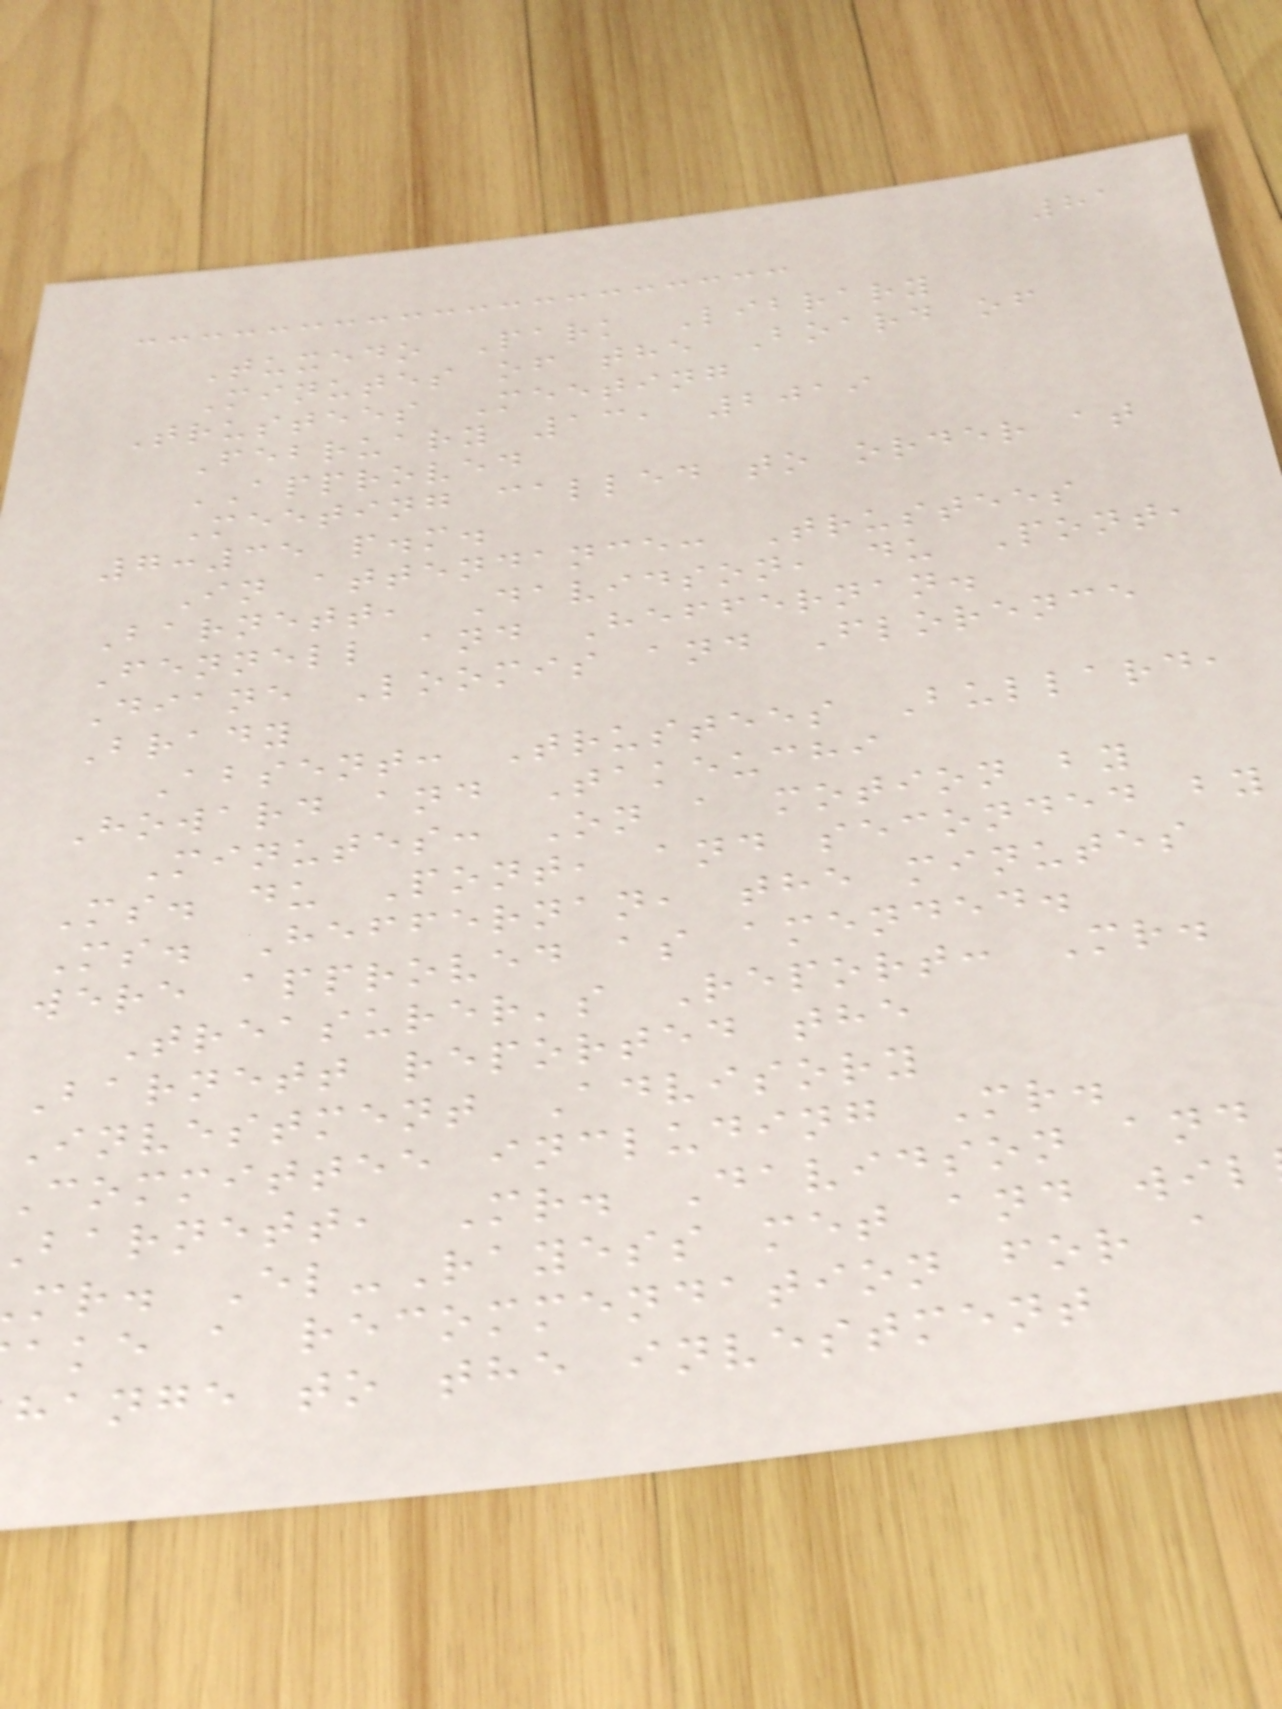81
Tuxedo Park Library
Minutes of the Board of
Trustees Meeting
February 13, 2019
APPROVED
Meeting called to order at
7:35 p.m.
In attendance: Trustees
Barnett, Davidson, du Pont,
Fennell and Heffernan.
Diane Loomis and Florence
Brady
Absent: Trustees Bullard,
Howard and Takeuchi
Minutes: On a motion by
Ms. du Pont, and seconded by
Ms. Heffernan, the minutes
were approved as amended.
Treasurer's Report: Mr.
Barnett reported the
Investment Advisory
committee including Mr.
barnett, Mr. Davidson and
mr. El-Rayess met and wil
ake a recommendation for a
hange to the investment
